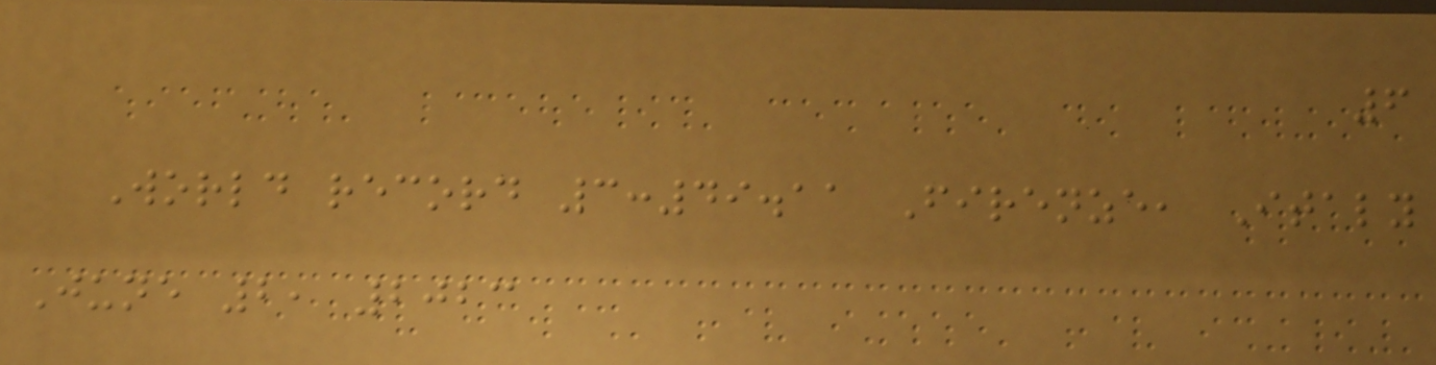6
World record 3:49.11 Firenze, Italy
June 2, 2023
